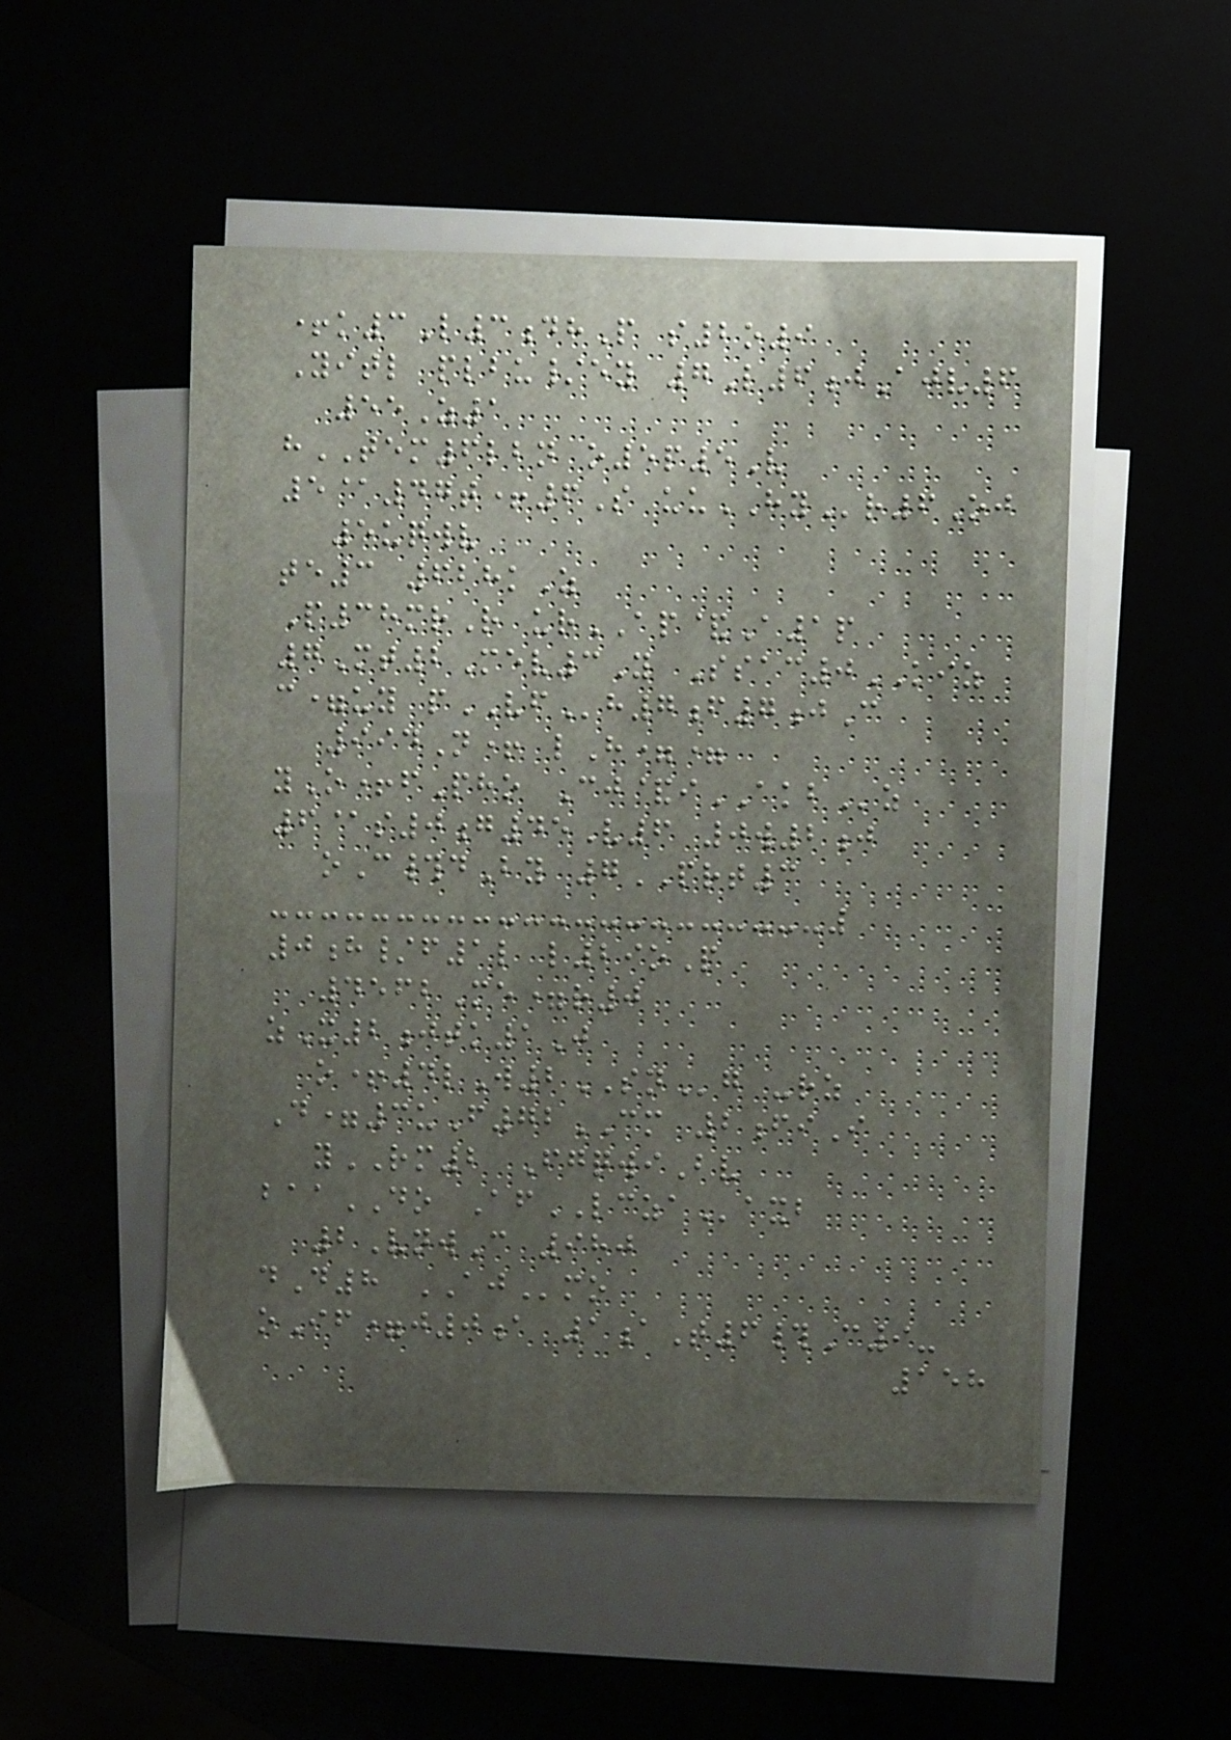+k3L3dhP s2o9
Yitl plbu/ey 7L6jAjv6
55Z1
hTEM6lbn o5p5V
5@47t+6S uuHYr6Oj
5uqwv
te3 628kZ
P38mrR urAP&A1p
7Mt2Mev3Y Ssac0KIZ
c=uy pVFh7f7jC
994N+ lH==
yO+fPho Cj&iAKBz
6@s0g45V6 0w2j
oC#dBy 7PRT3
0h/f1l l29oP
4562Me=r0
zX2jtk1J
o+4lW2SNg -rz
D=3uF72CM 2fiI
yRM2 FgqwiBv
baaDO AfLCZAaxb
2VnwC 980
dD8 AJmo
oIf=j0a 1aT6#C9-
158
